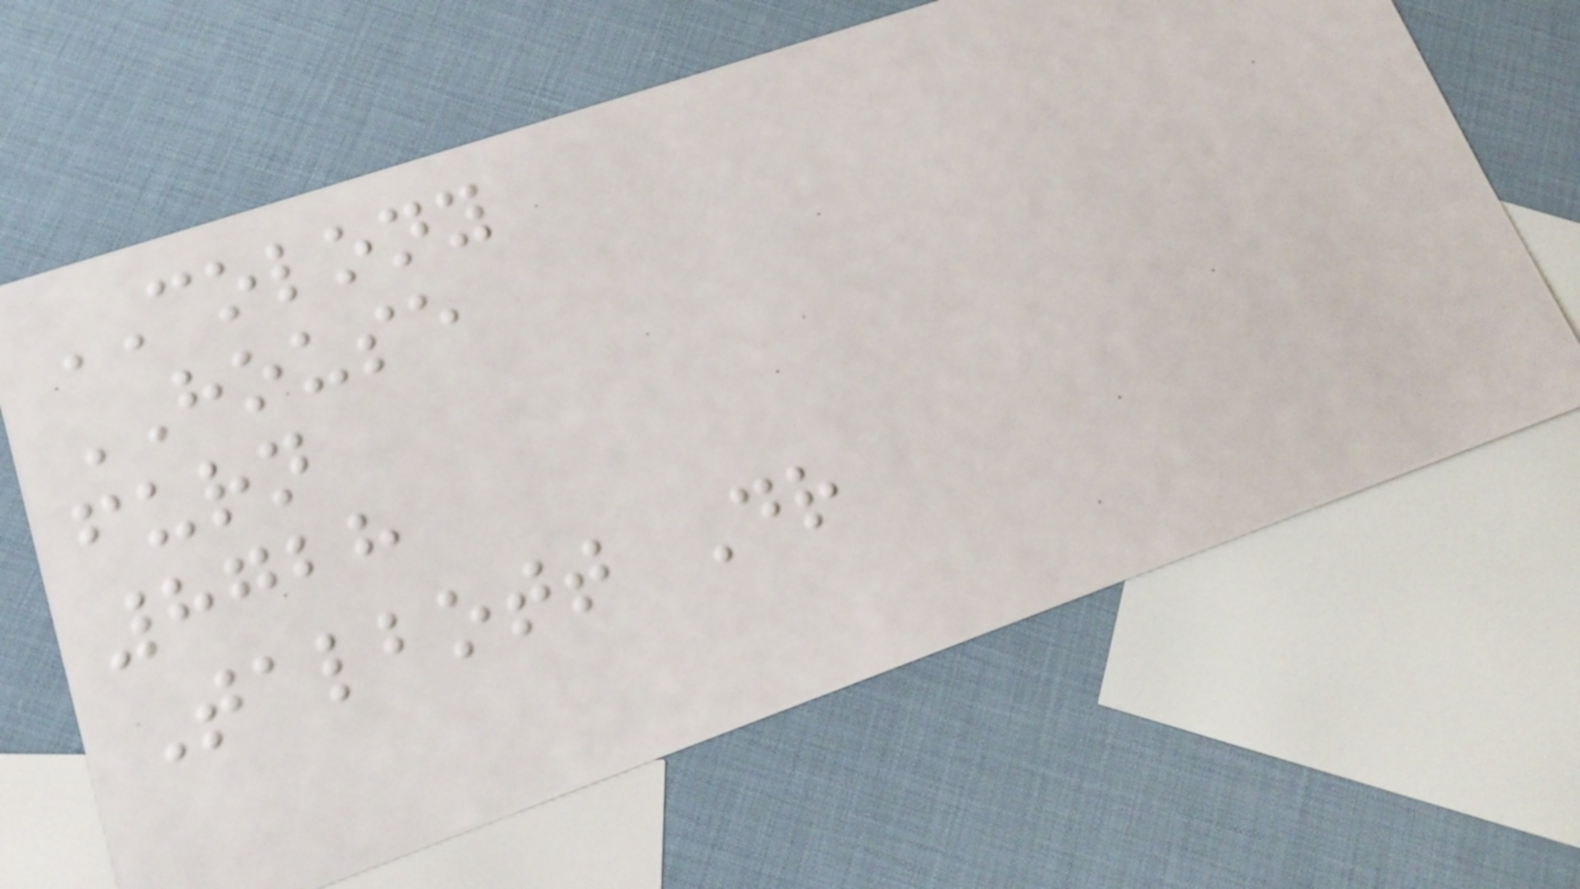COLONY
HOUSE
furn
8728
Talbott Dr
